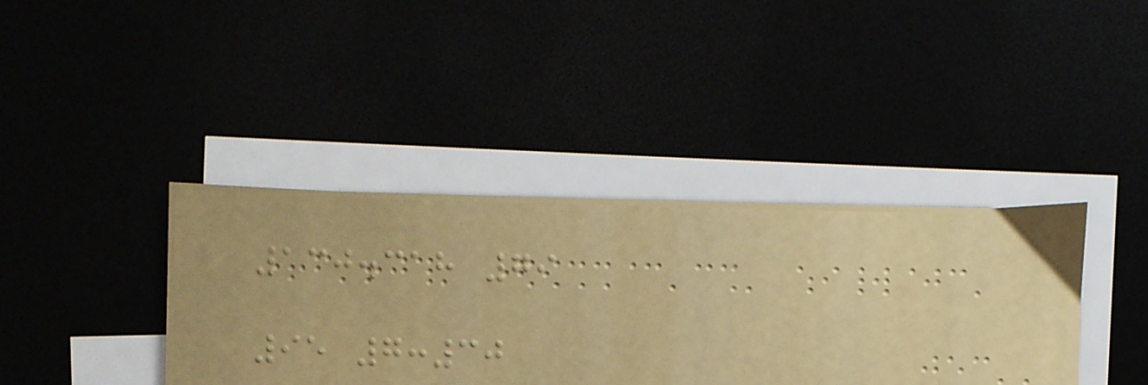130.318 79
95 7:30
